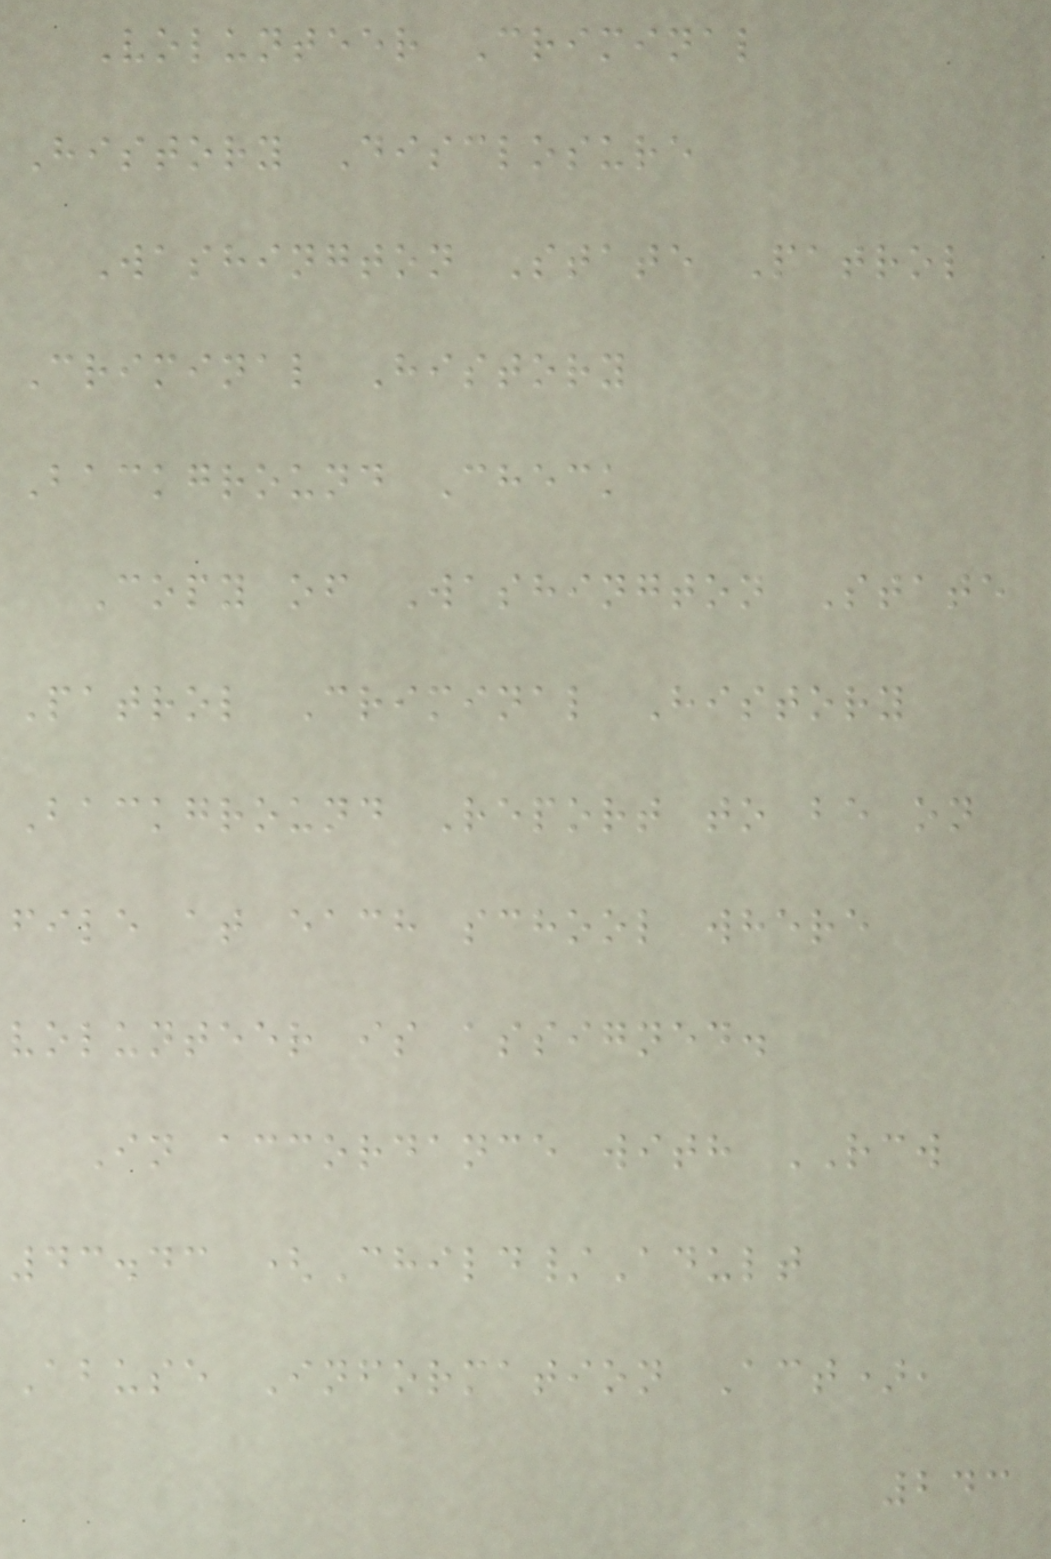Volunteer Criminal
History Disclosure
Washington State Patrol
Criminal History
Background Check
Copy of Washington State
Patrol Criminal History
Background Report to be on
file at each school where
volunteer is assigned.
In accordance with RCW
43.43 (Child/Adult
Abuse Information Act),
243
